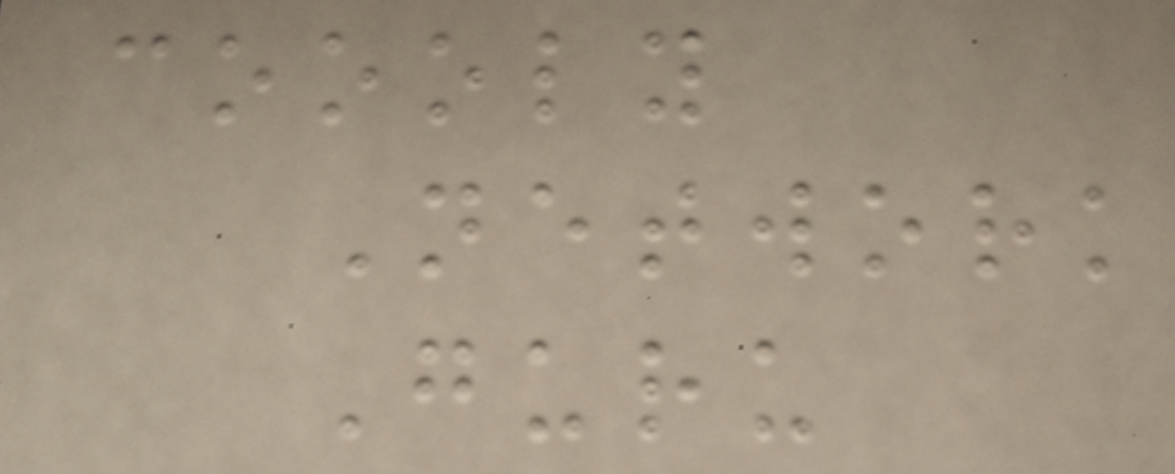coooly
Network
Guru
